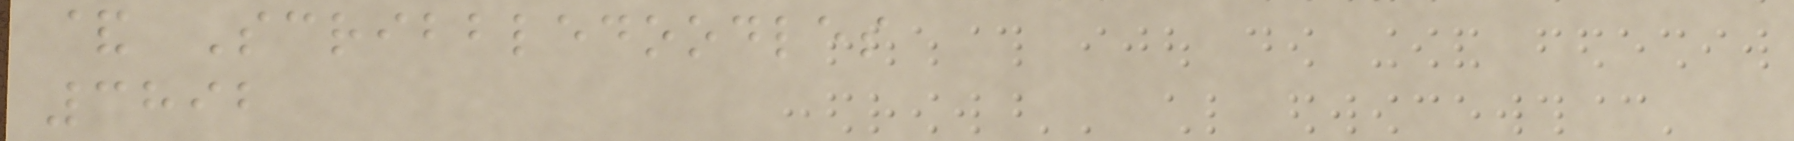& Scribbledoodles
3892
